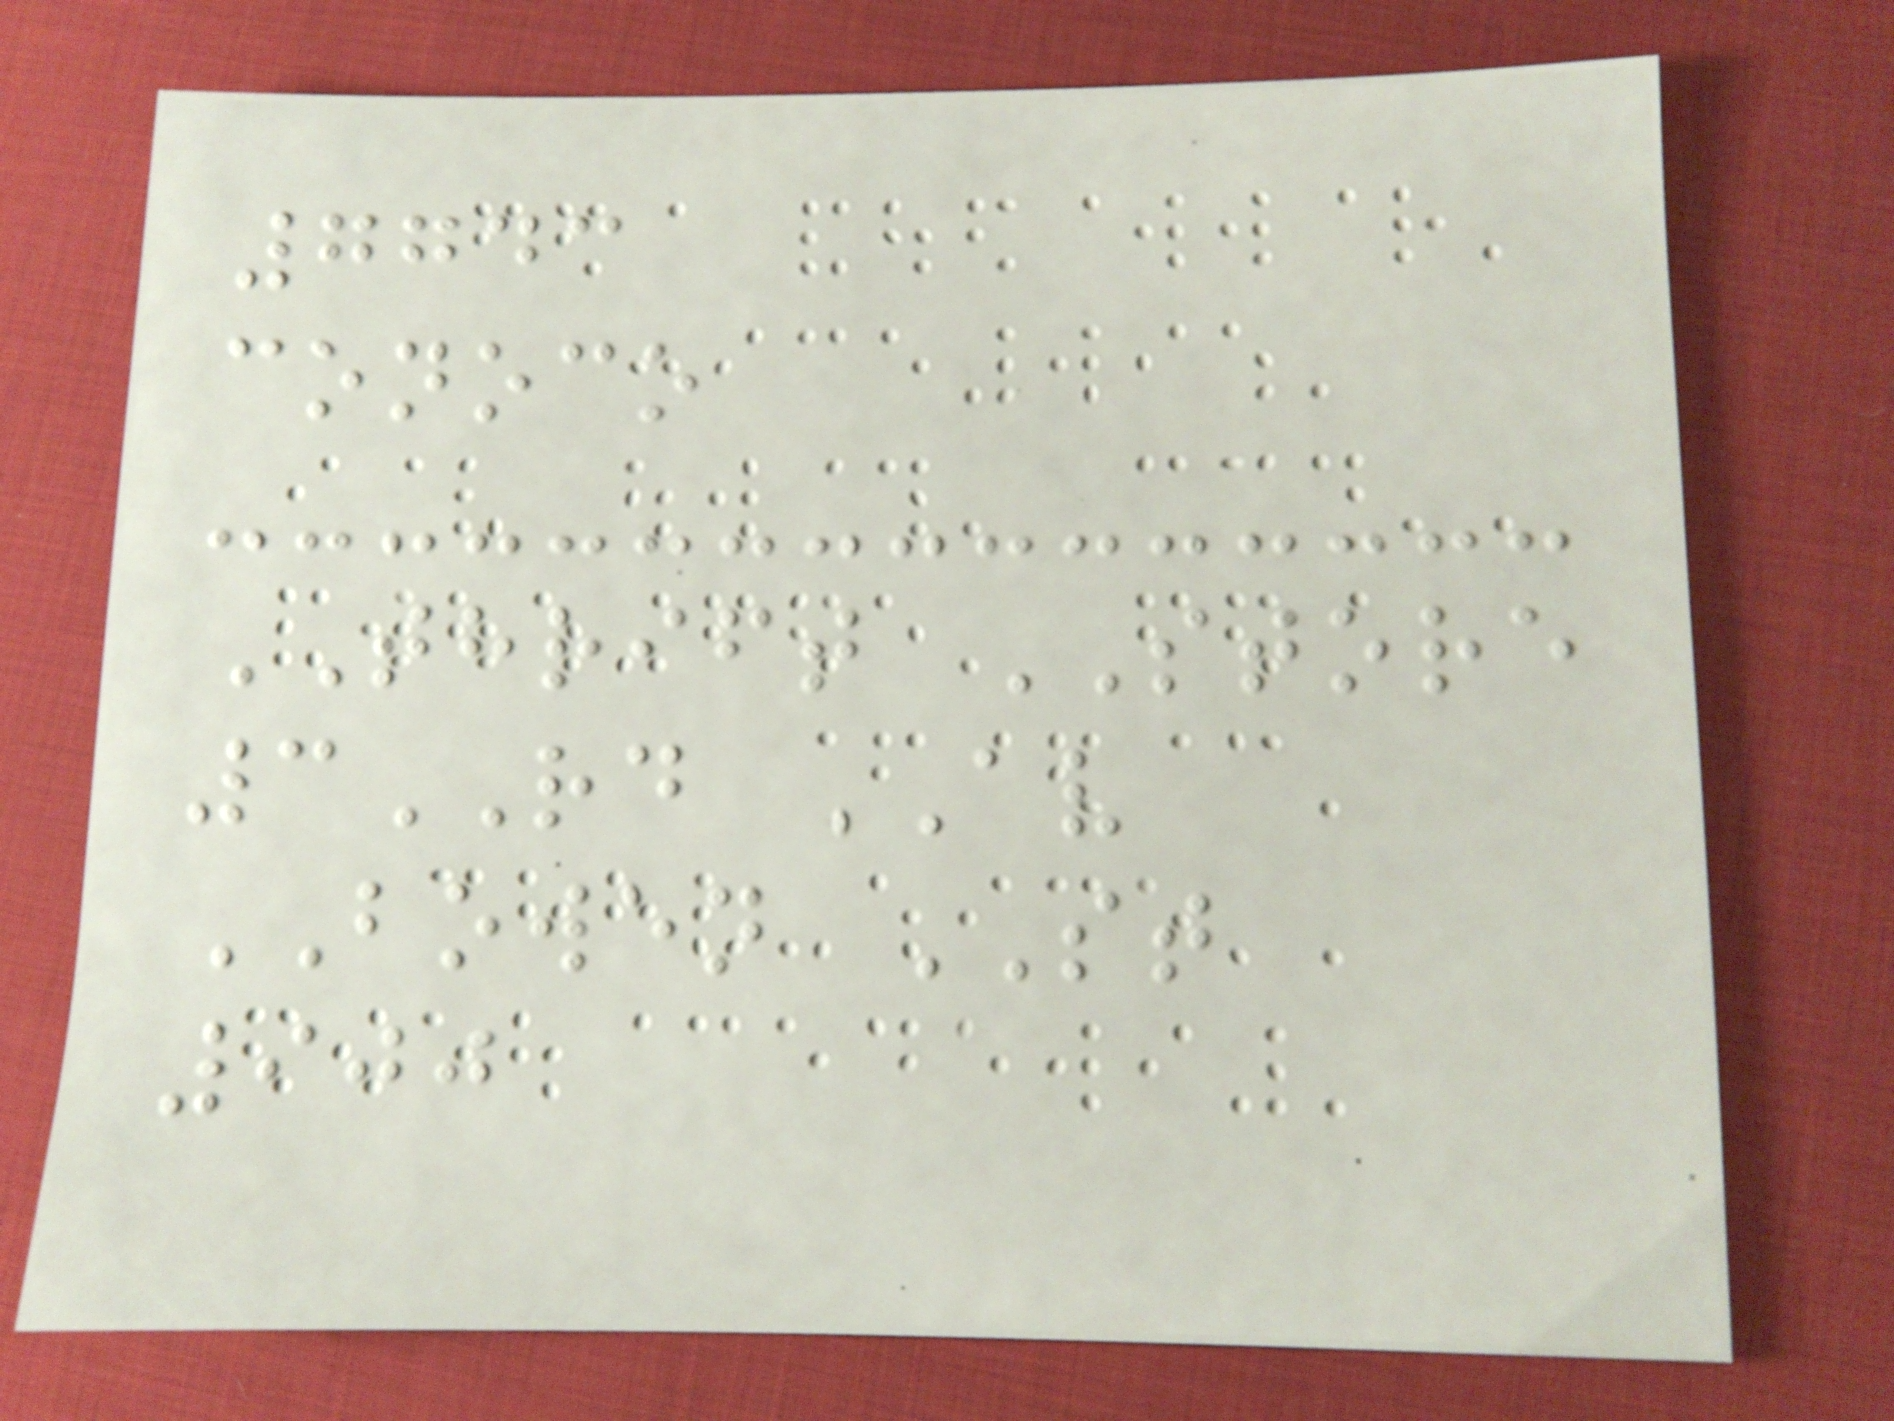7743
conoco
THRIFT STORE
3RD AV
BOWEN ST
900
